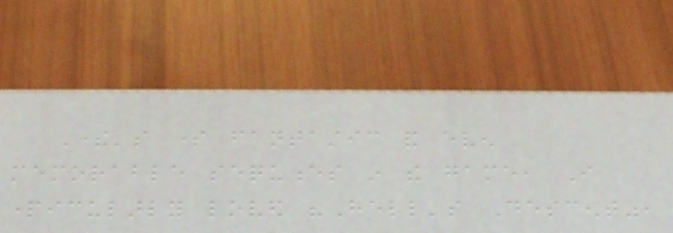There's some fantastic and even
memorable sequences in the game, I
particularly loved "Hell's Descent",
